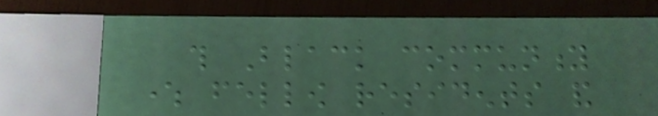this Black community
where fellow residents and
